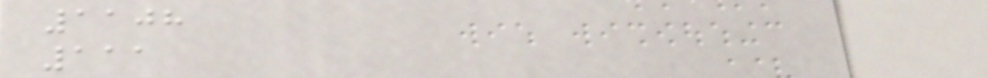1108
111
